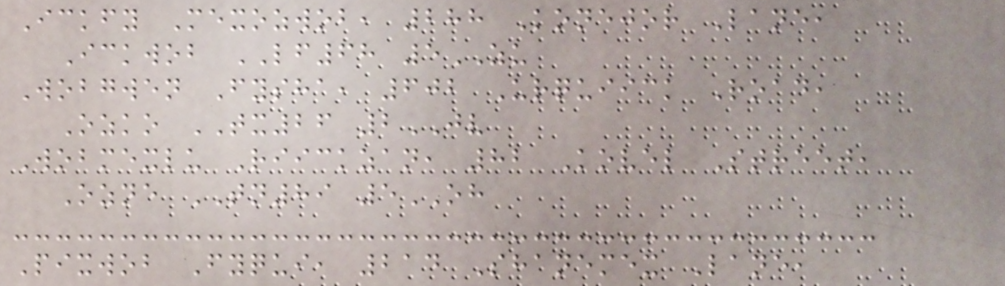Ickfy Mexozwob, 288 Konejor Lane,
Ickwob LF68 5ZU
Wobgwen Fysha, 602 Urquiick Road,
Ozko TX26 2JV
Wobmexlu Riickzan, 82 Kovel Street,
Ozne TN89 5OH
Pixwob Fyqui, 214 Shanemex Lane,
